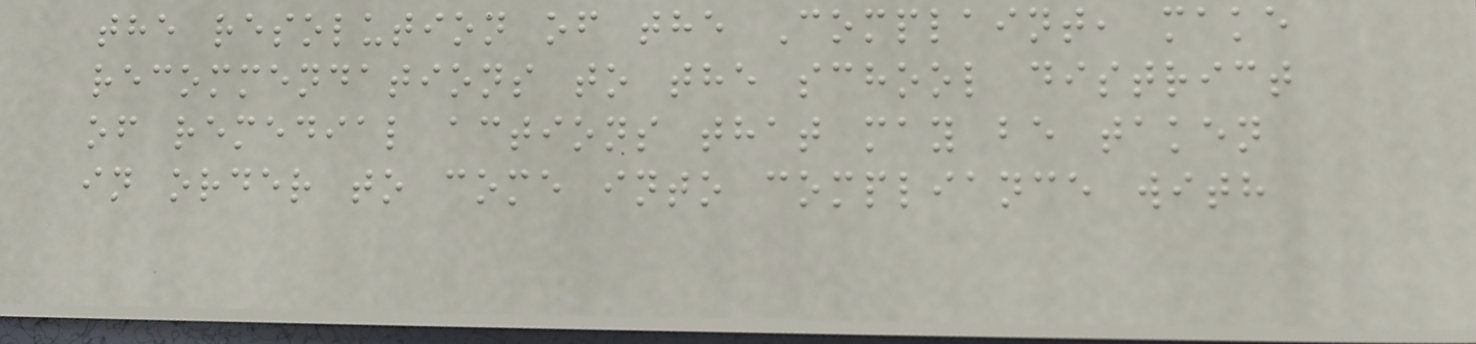the resolution of the Complaint, make
recommendations to the school district
of remedial actions that may be taken
in order to come into compliance with
